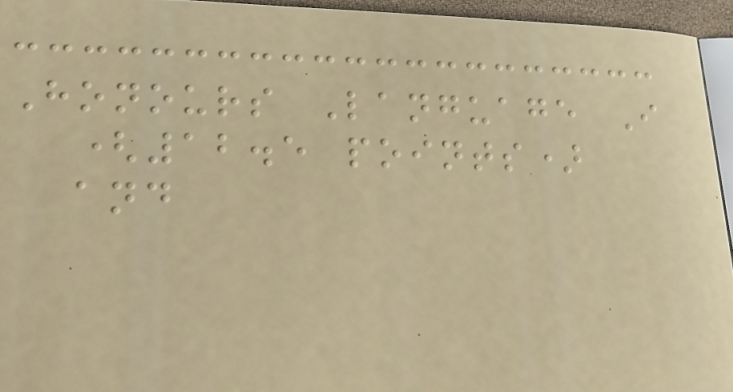Honours Language I
(12.5 points)
and
